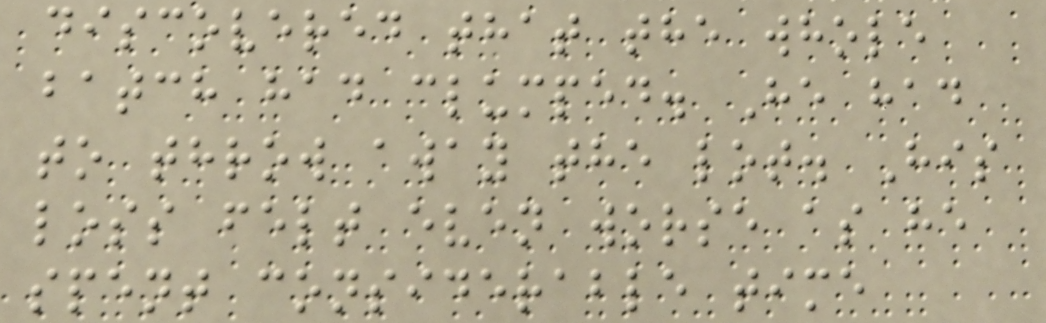discovered that the whole
batch had clumped. He had
to throw away the lot. His
loss felt even worse as he
spent considerable time
